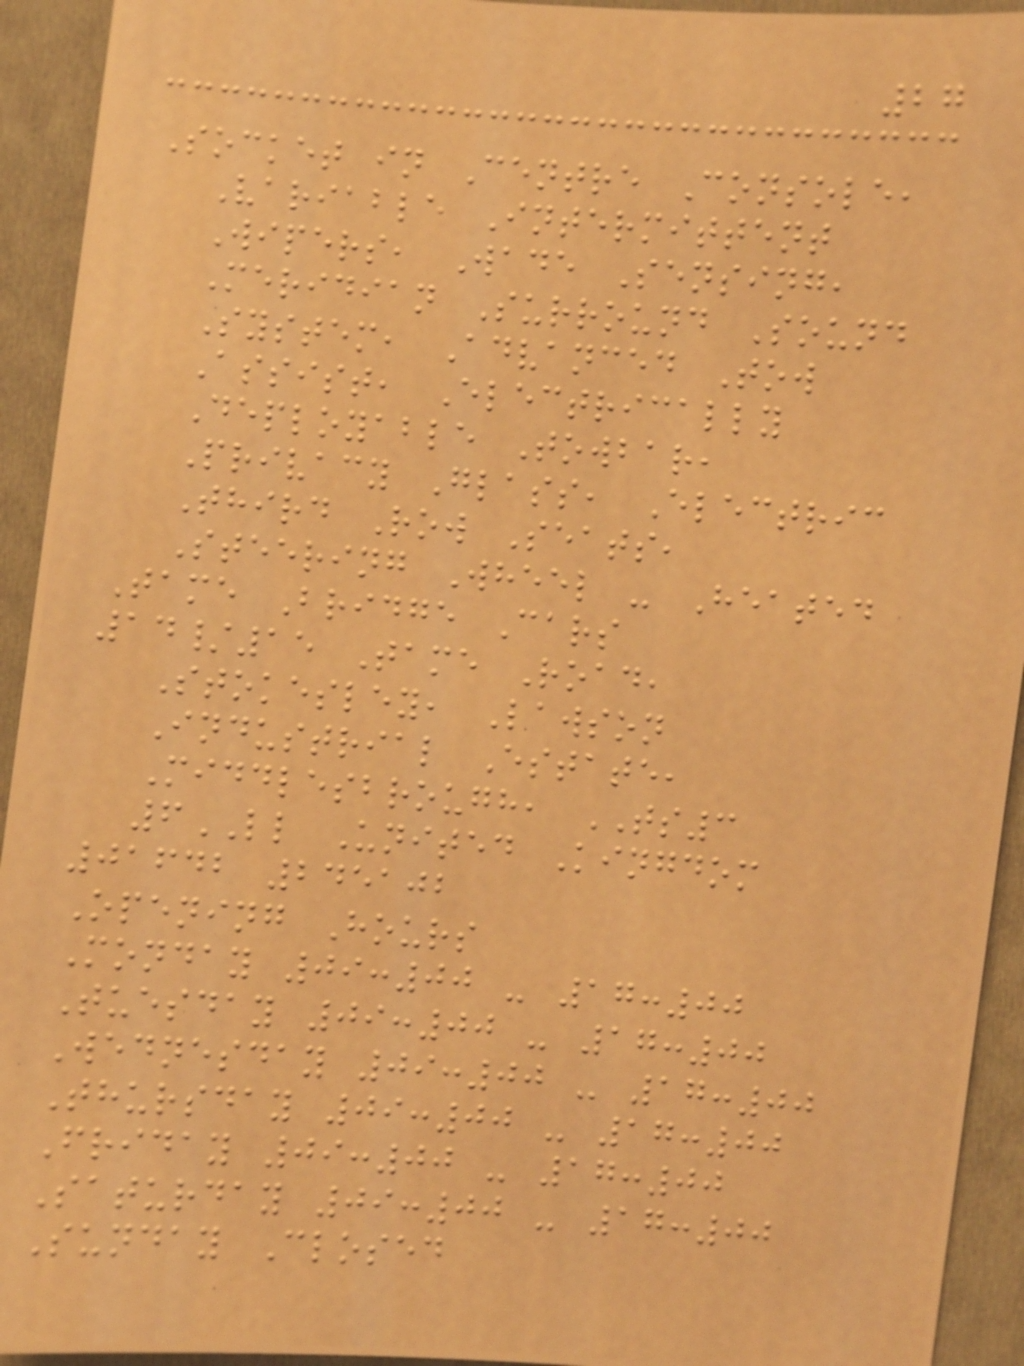27
Socket in Centre Console,
Variable Intermittent
Wipers, Wade Sensing,
Meridian Surround Sound
System, Advanced Tow
Assist, Electrically
Deployable Towbar,
Privacy Glass, Electric
Third Row Seats,
Steering Wheel - Heated
Tame Bridge Cars
14/15 Tame Road,
Stokesley, Lawson
Industrial Estate,
Middlesbrough, TS3
6LL United Kingdom
01642 245102
Opening Hours
Monday 09:00 - 17:00
Tuesday 09:00 - 17:00
Wednesday 09:00 - 17:00
Thursday 09:00 - 17:00
Friday 09:00 - 17:00
Saturday 09:00 - 17:00
Sunday Closed
